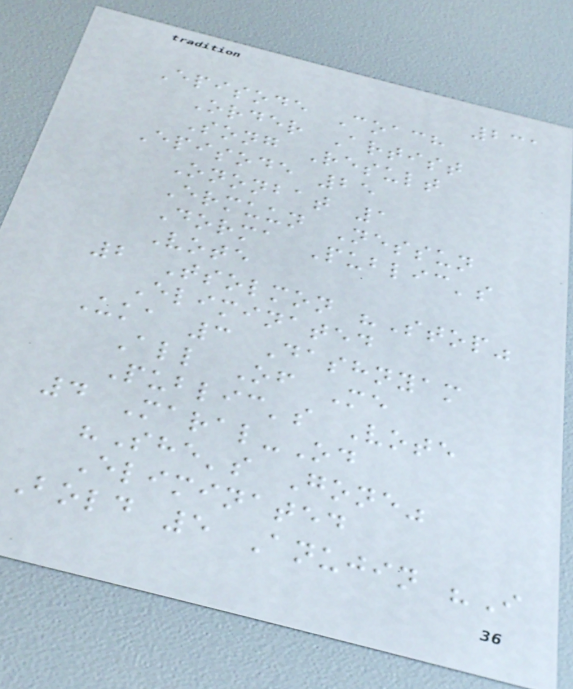231
Episode Coach
Order Artist
Song Result
Episode 25
Ononbat 1
Ermuun Nessun
Dorma Public's
Vote
2 Tsolmon "Stop"
Eliminated
Uka 3 Dashnyam
All Of Me
Public's Vote
4 Maral-Od
"She's Gone"
Eliminated
Bold 5 Anujin "I
